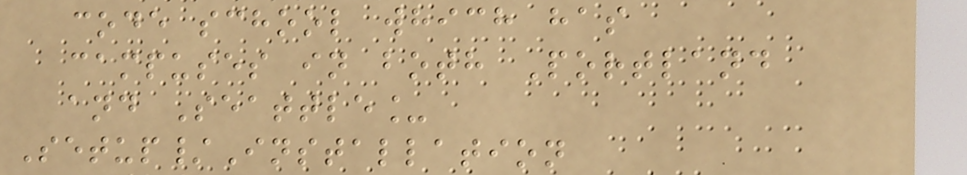code school which has
campuses in both Portland
and Seattle_
Setup/Installation
